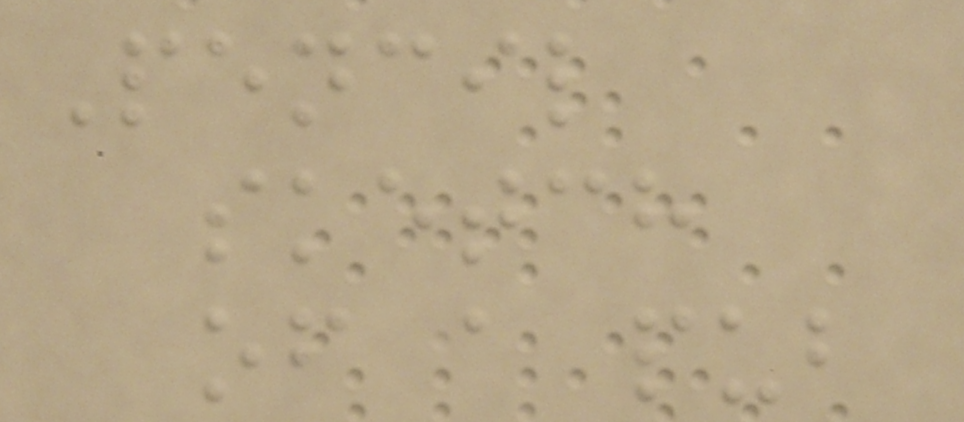Pencil
sketch
of a pub
